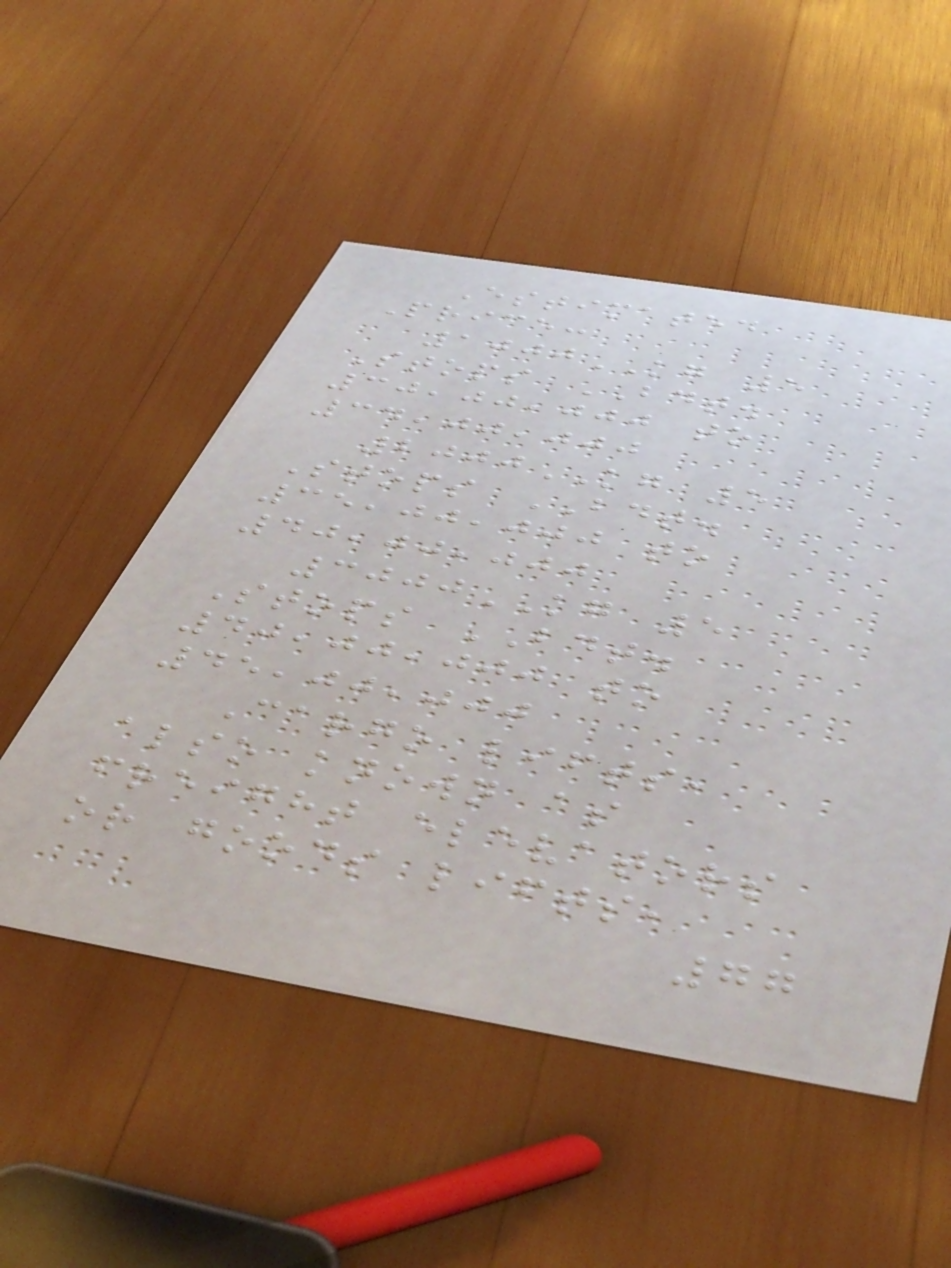Estimated
Price:
1000KG 5
Stops BDT.
30,00,000 to
34,00,000
2000KG 5
Stops BDT.
35,00,000 to
40,00,000
3000KG 5
Stops BDT.
40,00,000 to
45,00,000
Cargo lifts,
also known as
freight elevators
or goods lifts,
77
